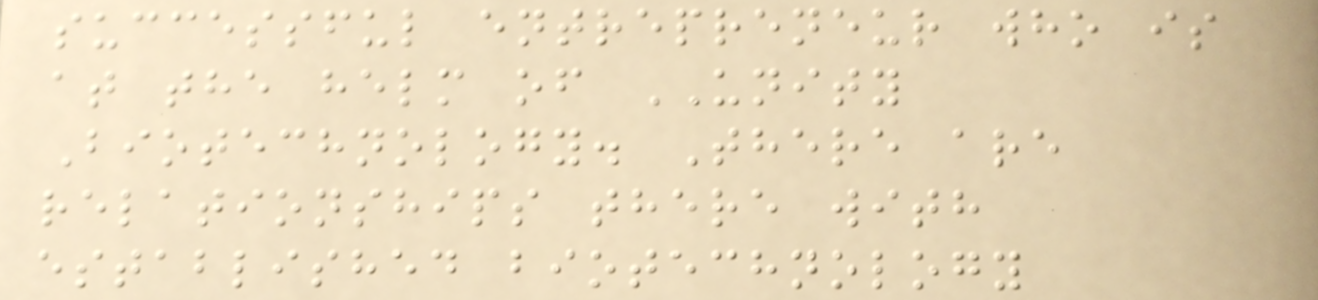successful entrepreneur who is
at the helm of UNITY
Biotechnology. There are
relationships there with
established biotechnology
